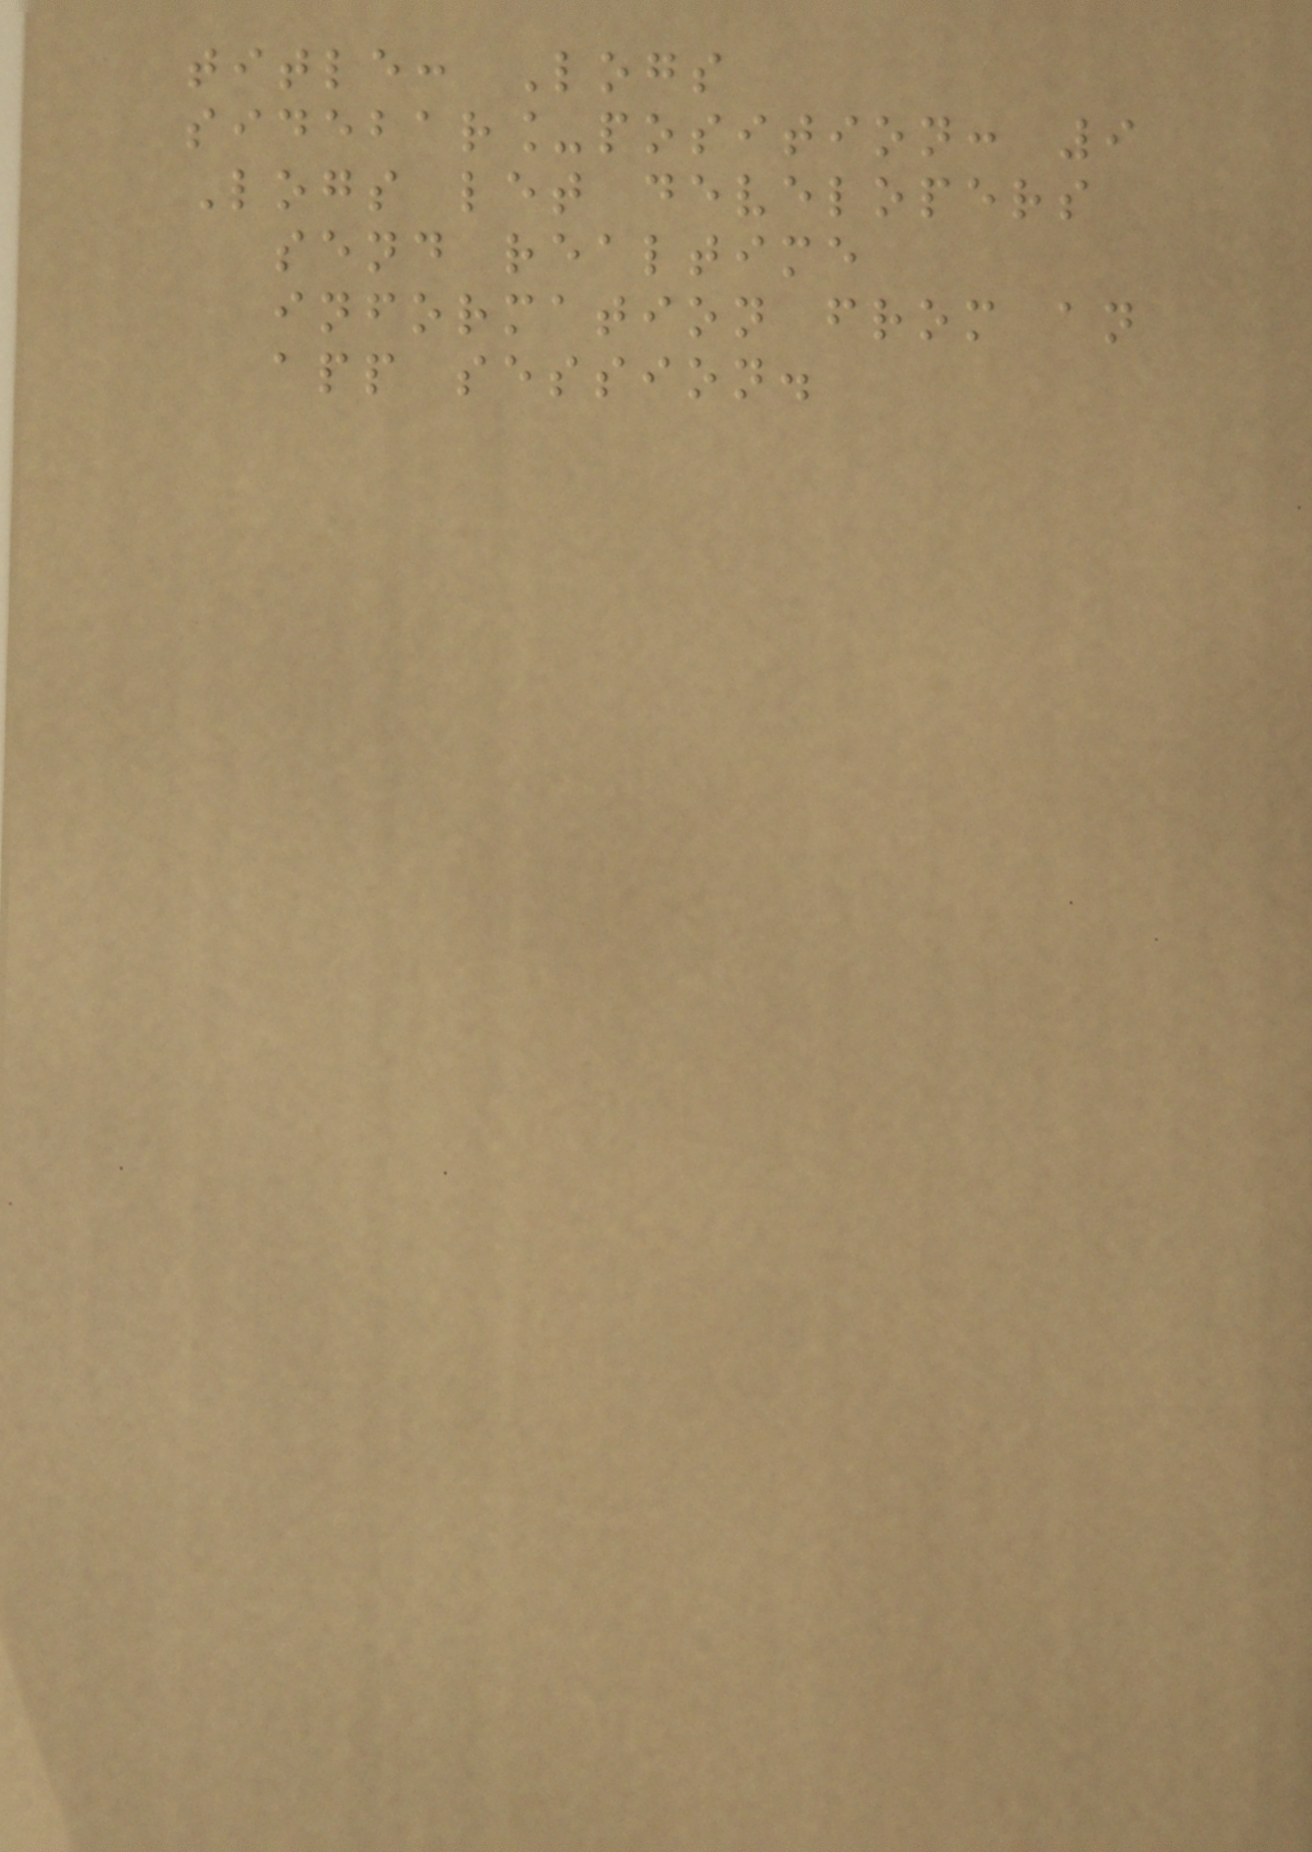title: Logs
sidebar_position: 9
Logs let developers
send realtime
information from an
app session.
